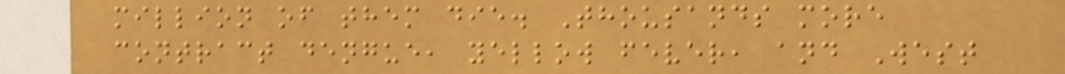million of them die. Thousands more
contract dengue, yellow fever, and West
